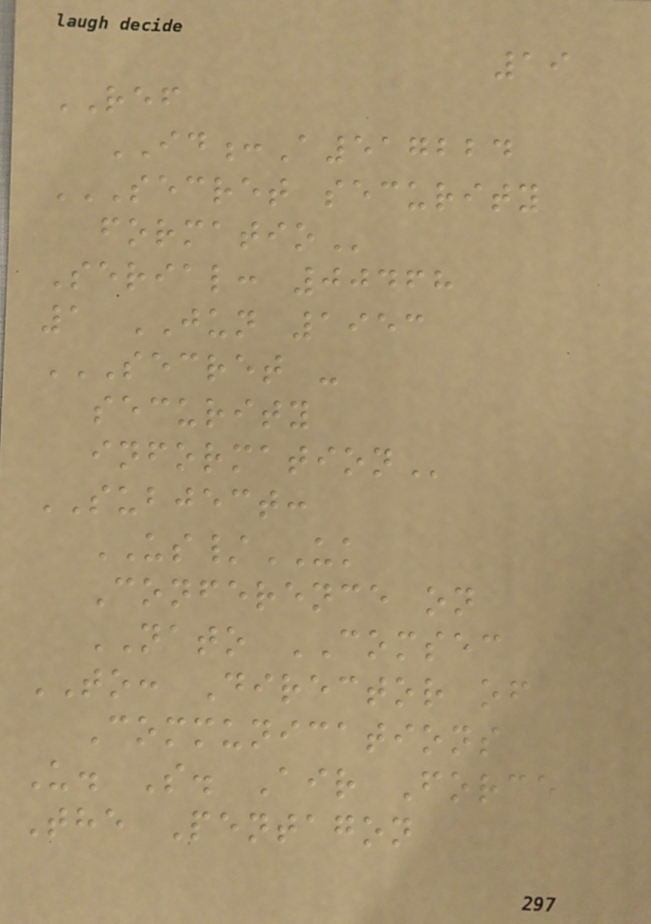19
REF
ID:A517224
SECRET SECURITY
FORMATIO
Serial: 00468
1 JUN 1953
SECRET -
SECURITY
INFORMATION
SUBJECT:
US/UK
Conference on
NATO COMSEC
TO: Director of
Communications
U. S. Air Force
The Pentagon
